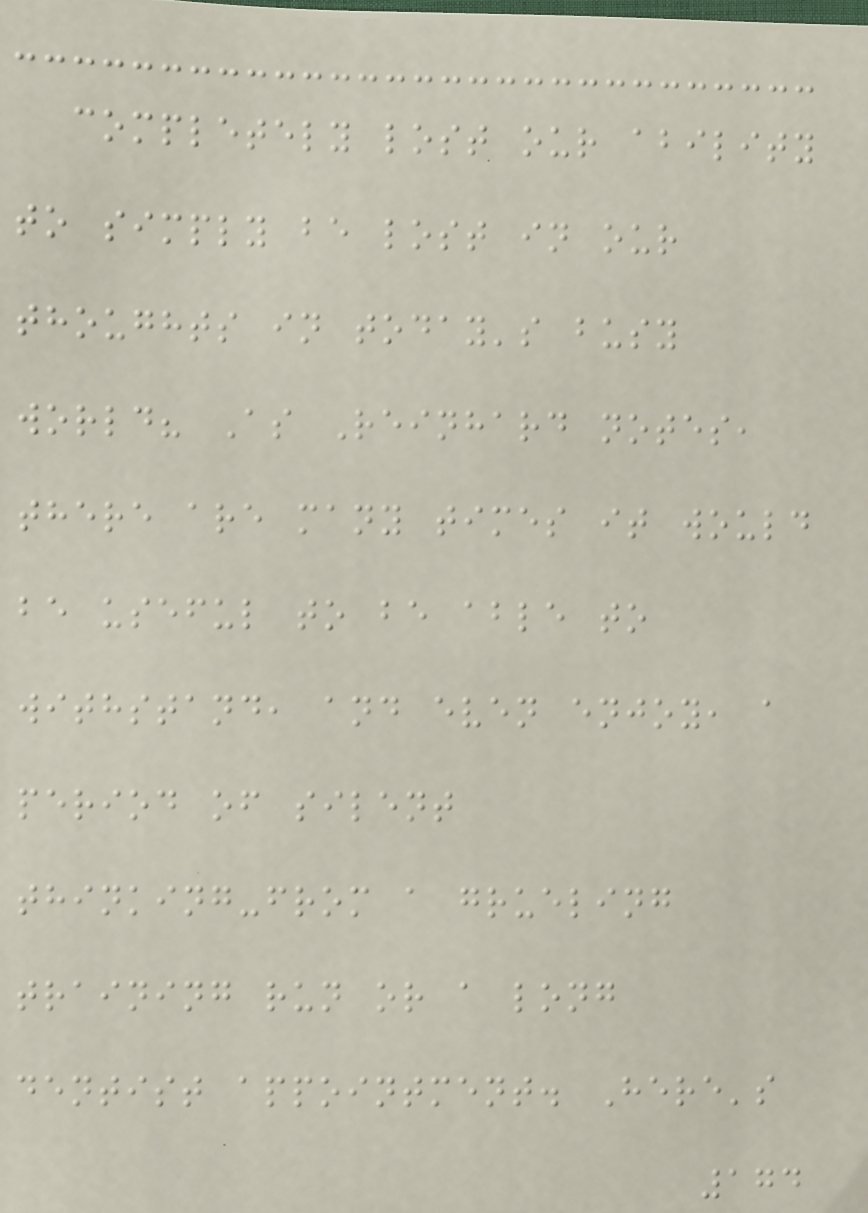completely lost our ability
to simply be lost in our
thoughts in today's busy
world? As Reinhard notes,
there are many times it would
be useful to be able to
withstand, and even enjoy, a
period of silent
thinking-from a grueling
training run or a long
dentist appointment. Here's
174
